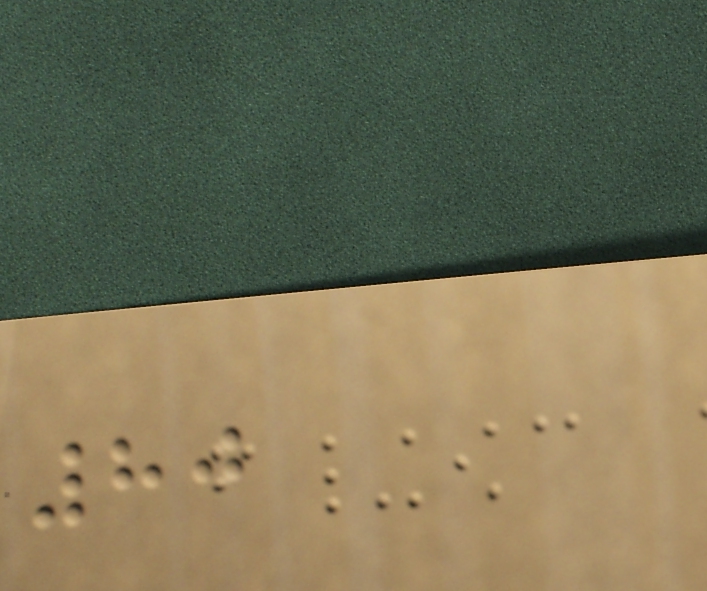80
